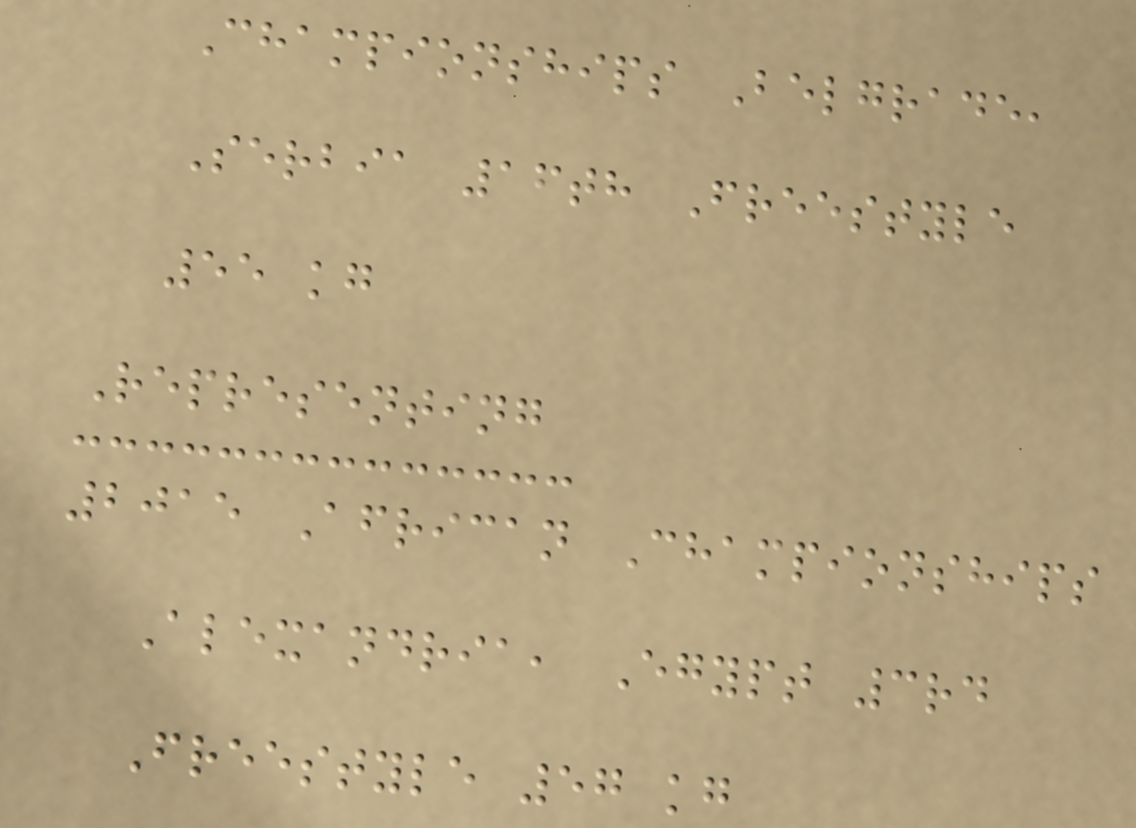Championships Belgrade,
Serbia 16th Freestyle
55 kg
Representing
2015 African Championships
Alexandria, Egypt 3rd
Freestyle 57 kg
